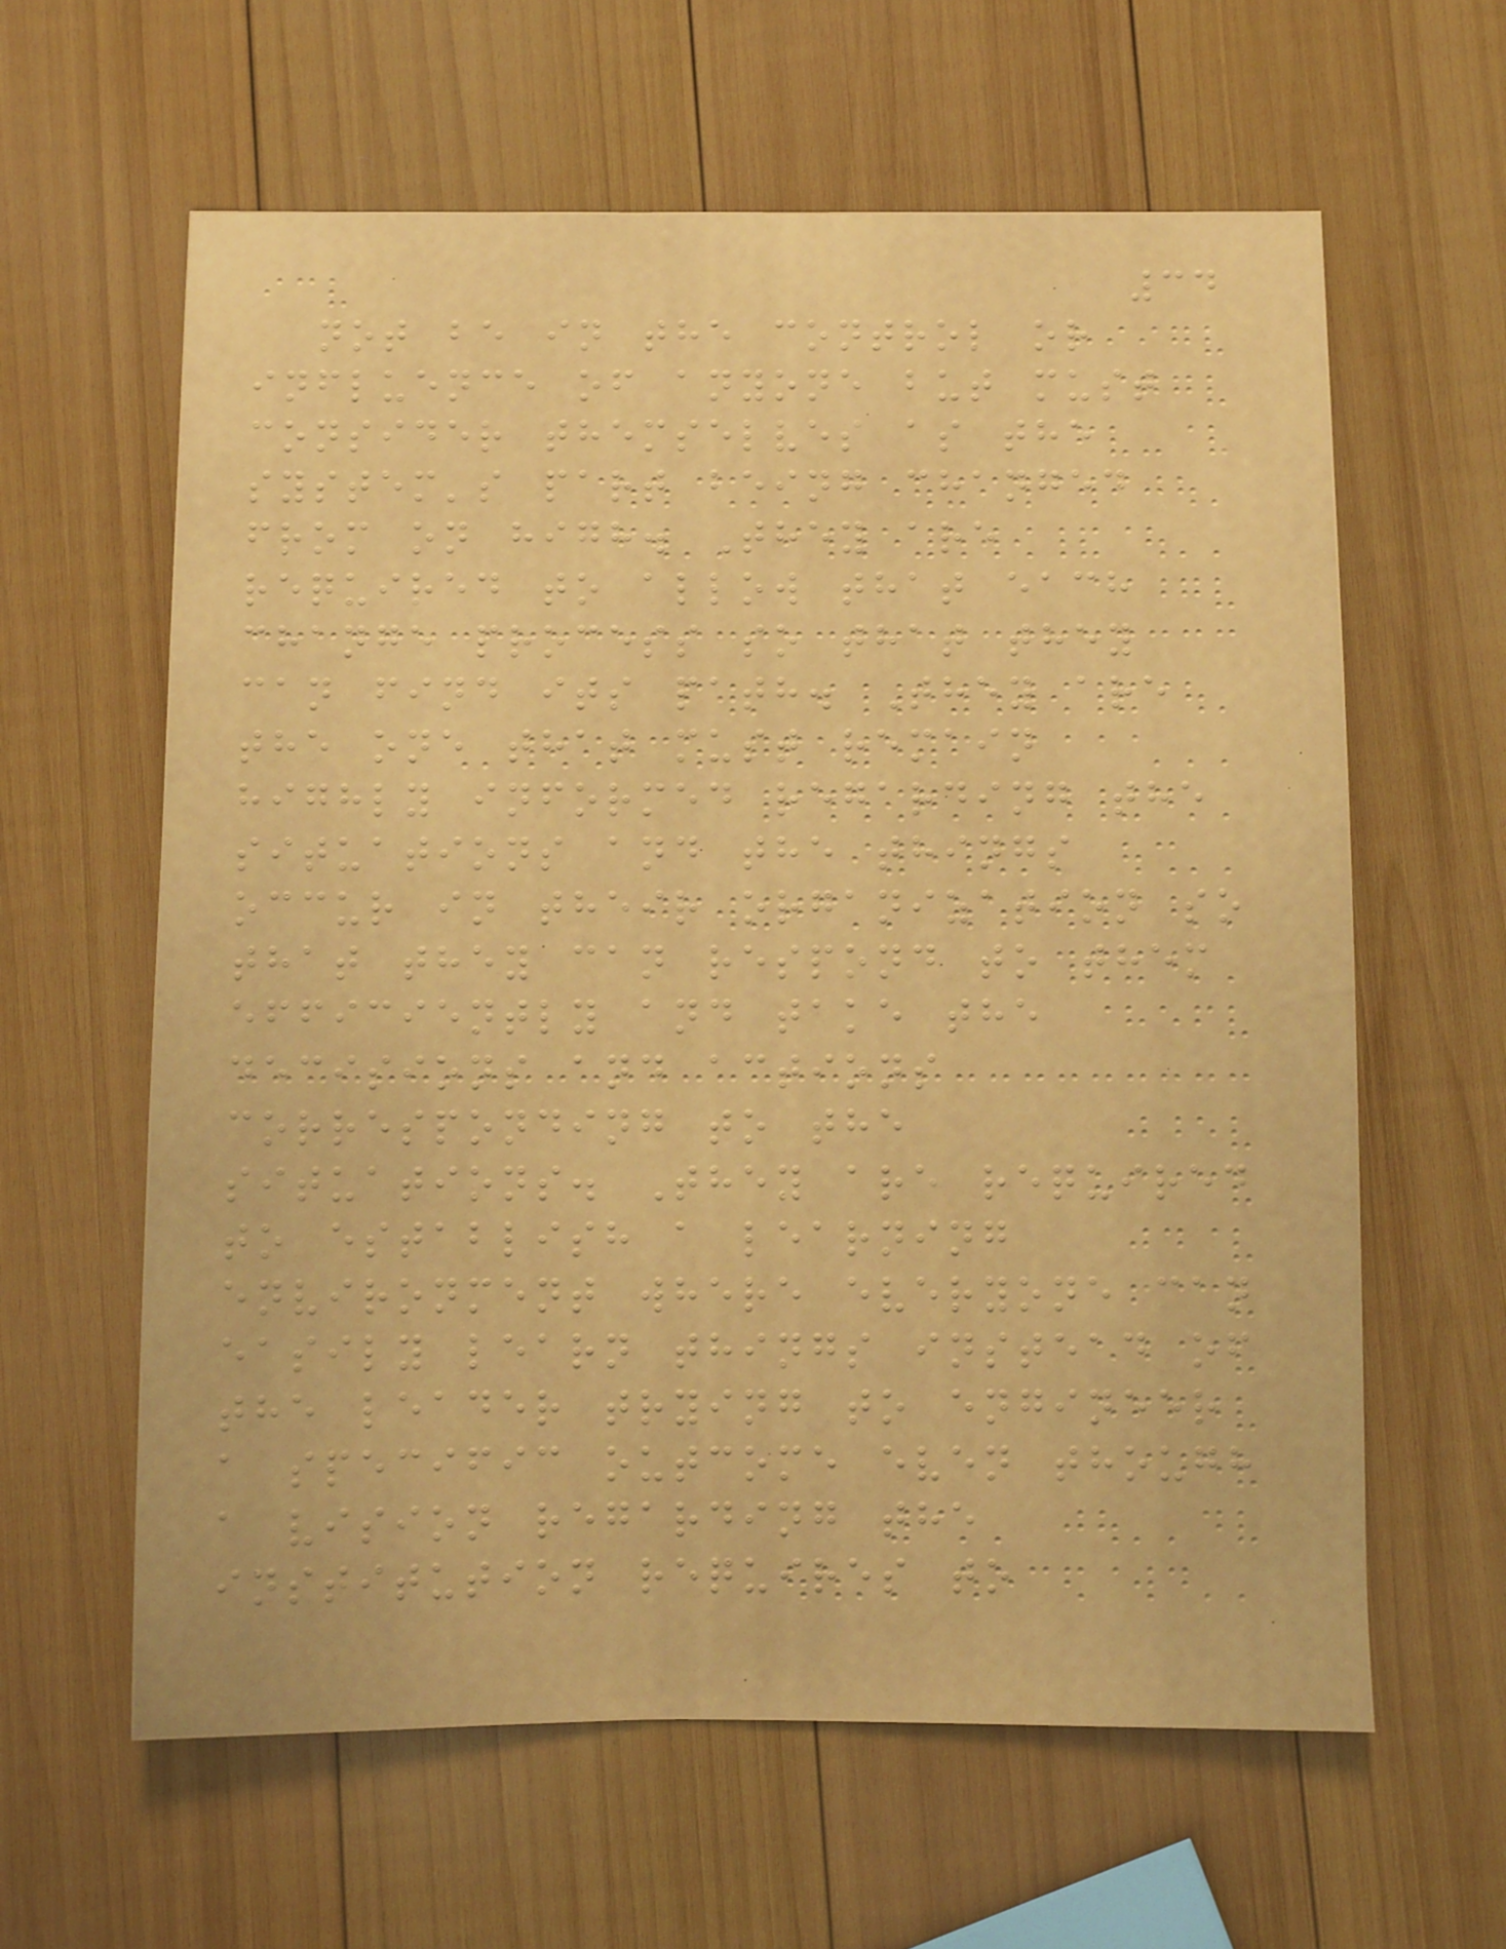34
not be in the control or
influence of anyone but must
consider themselves as the
system's part being changed
from on high. They are
required to allow that each
change process so that they
can find its path. They are
the one that must remain
highly informed regarding the
situations and the things
occur in their organization so
that they can respond to them
efficiently and take the
decisions and actions
corresponding to the
situations. They are required
to establish a learning
environment where everyone can
easily learn things instead of
the leader trying to engineer
a specific outcome even though
a vision regarding the
institution requires to
